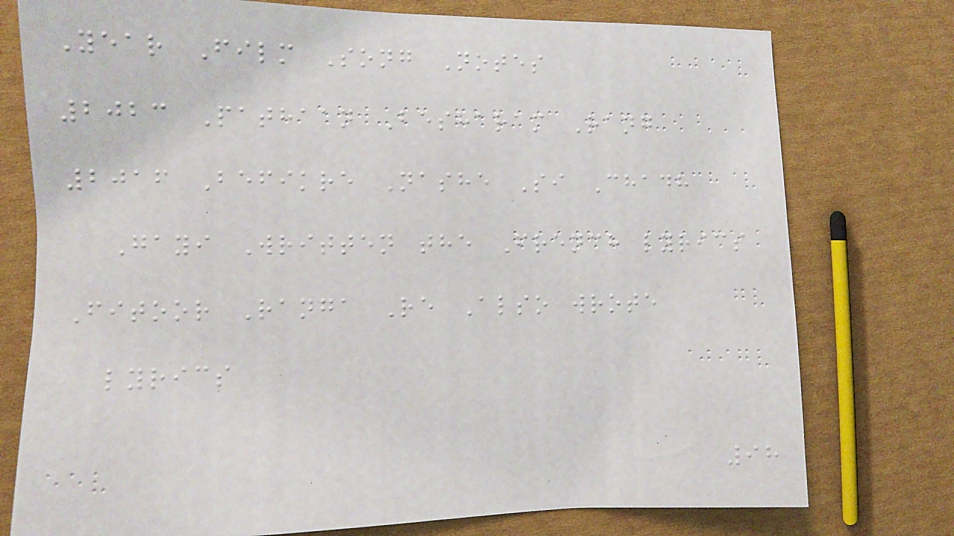Year Film Song Notes
2023 Pathaan Besharam Rang
2016 Befikre Nashe Si Chadh
Gayi Written the French lyrics
Fitoor Ranga Re Also wrote
lyrics
98
